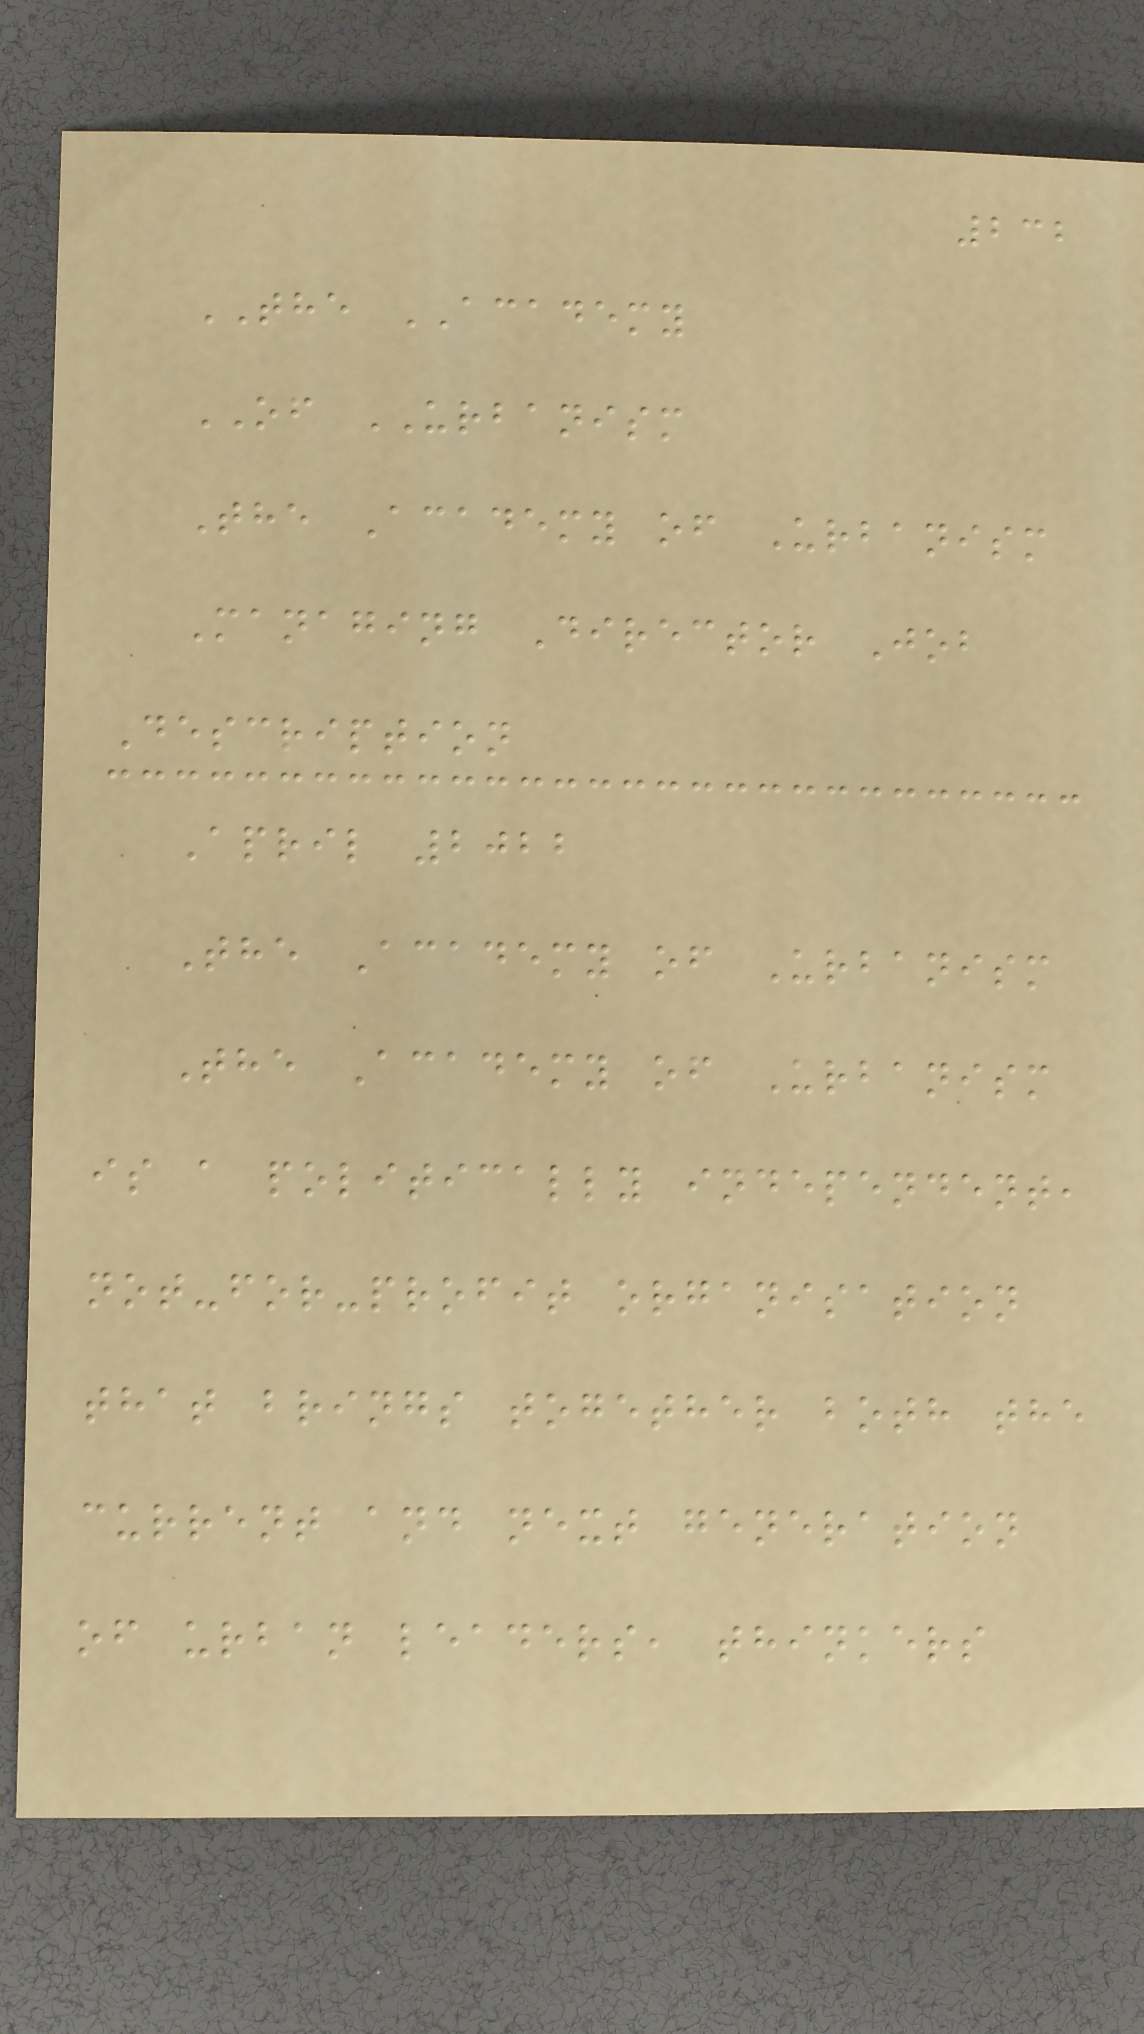232
THE ACADEMY
OF URBANISM
The Academy of Urbanism
Managing Director Job
Description
April 2022
The Academy of Urbanism
The Academy of Urbanism
is a politically independent,
not-for-profit organisation
that brings together both the
current and next generation
of urban leaders, thinkers
